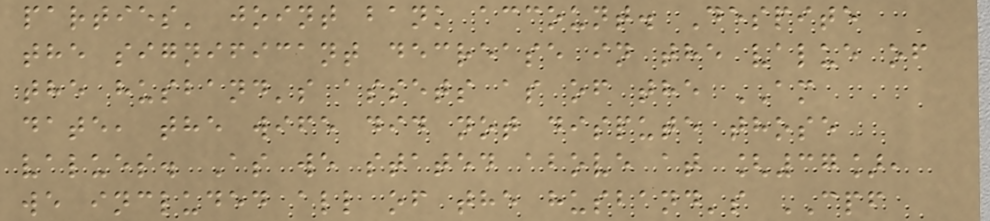parties' joint bank account. Despite
the significant decrease in the value of
the husband's assets as of the AM
date, the wife did not dispute those
values. As we stated above at [37],
we included all of the husband's CPF
